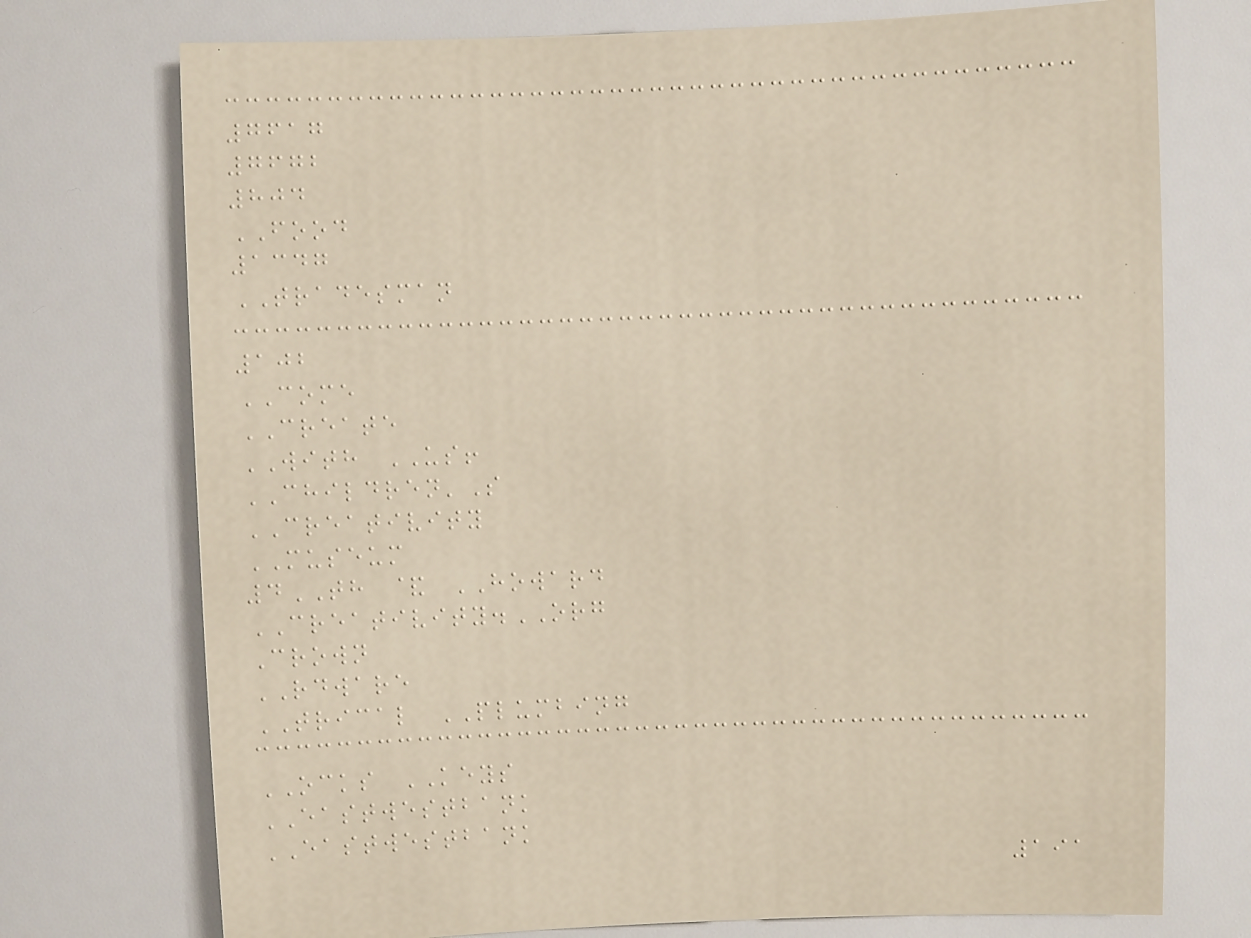7617
7672
804
FOOD
1347
TRADESMAN
102
COME
CREATE
WITH US!
CHILDREN'S
CREATIVITY
MUSEUM
4TH & HOWARD
CREATIVITY.ORG
Crown
RDWARE
TRICAL PLUMBING
OCKS KEYS
EASTWESTBANK
EASTWESTBANK
191
